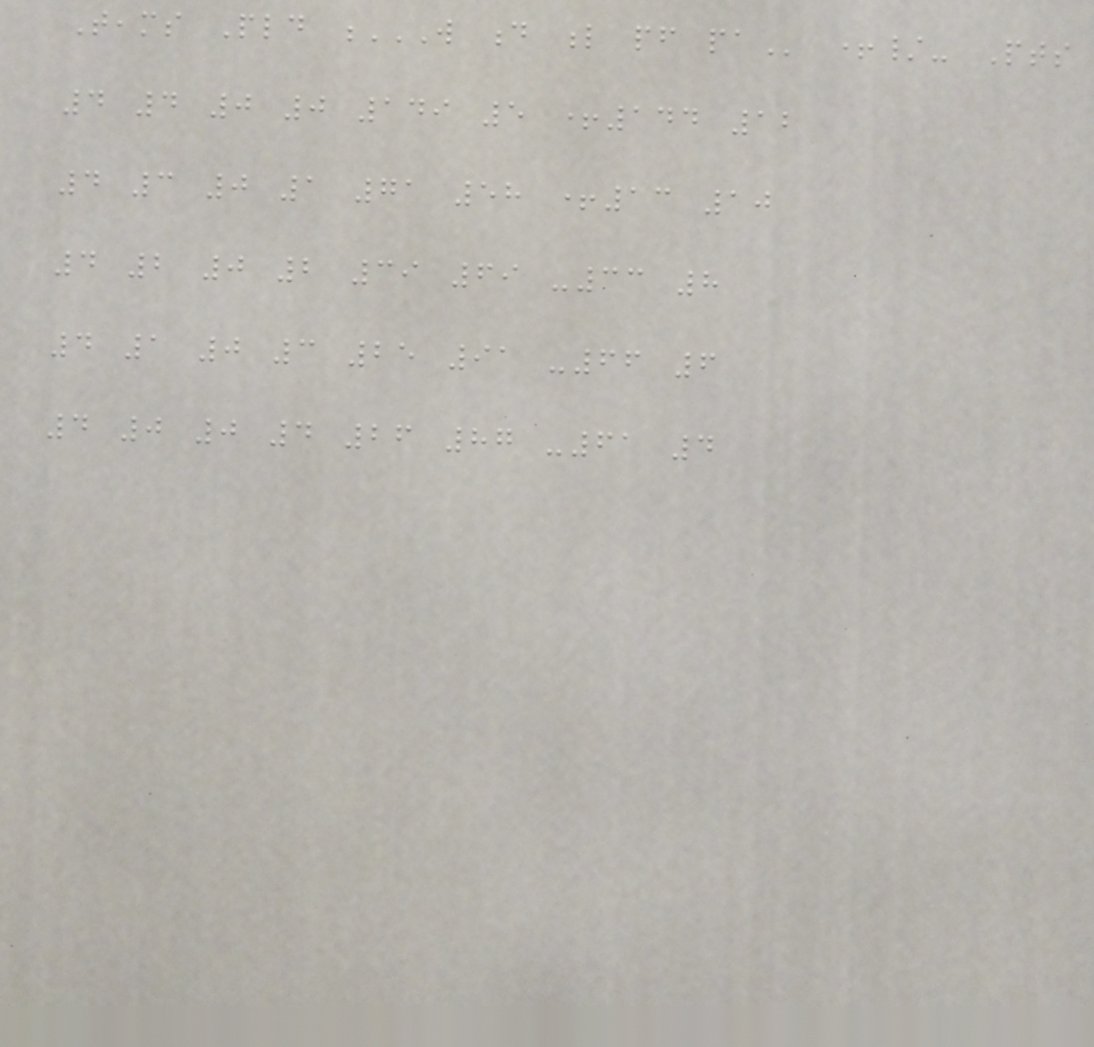Teams Pld W D L PF PA +/- Pts
4 4 0 0 149 5 +144 12
4 3 0 1 71 58 +13 10
4 2 0 2 39 69 -33 8
4 1 0 3 25 91 -66 6
4 0 0 4 26 87 -61 4
